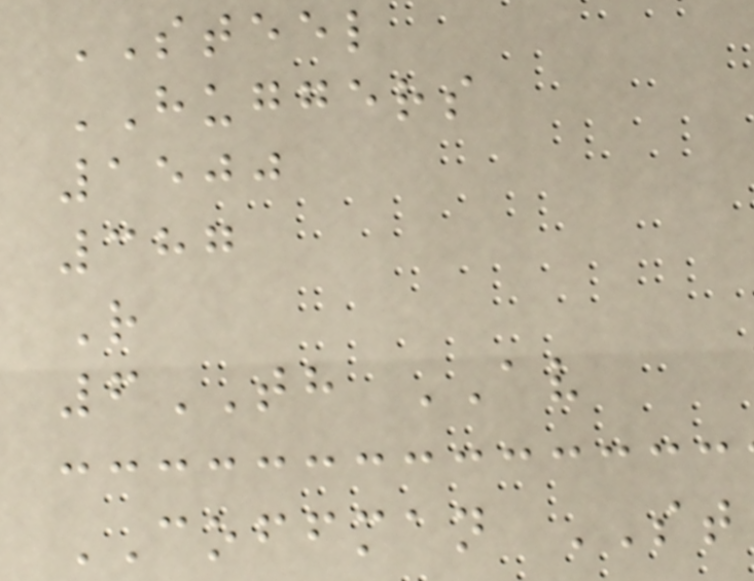STEEL
HUGGERS
1500
387
R
6TH AV
COFFMAN ST
